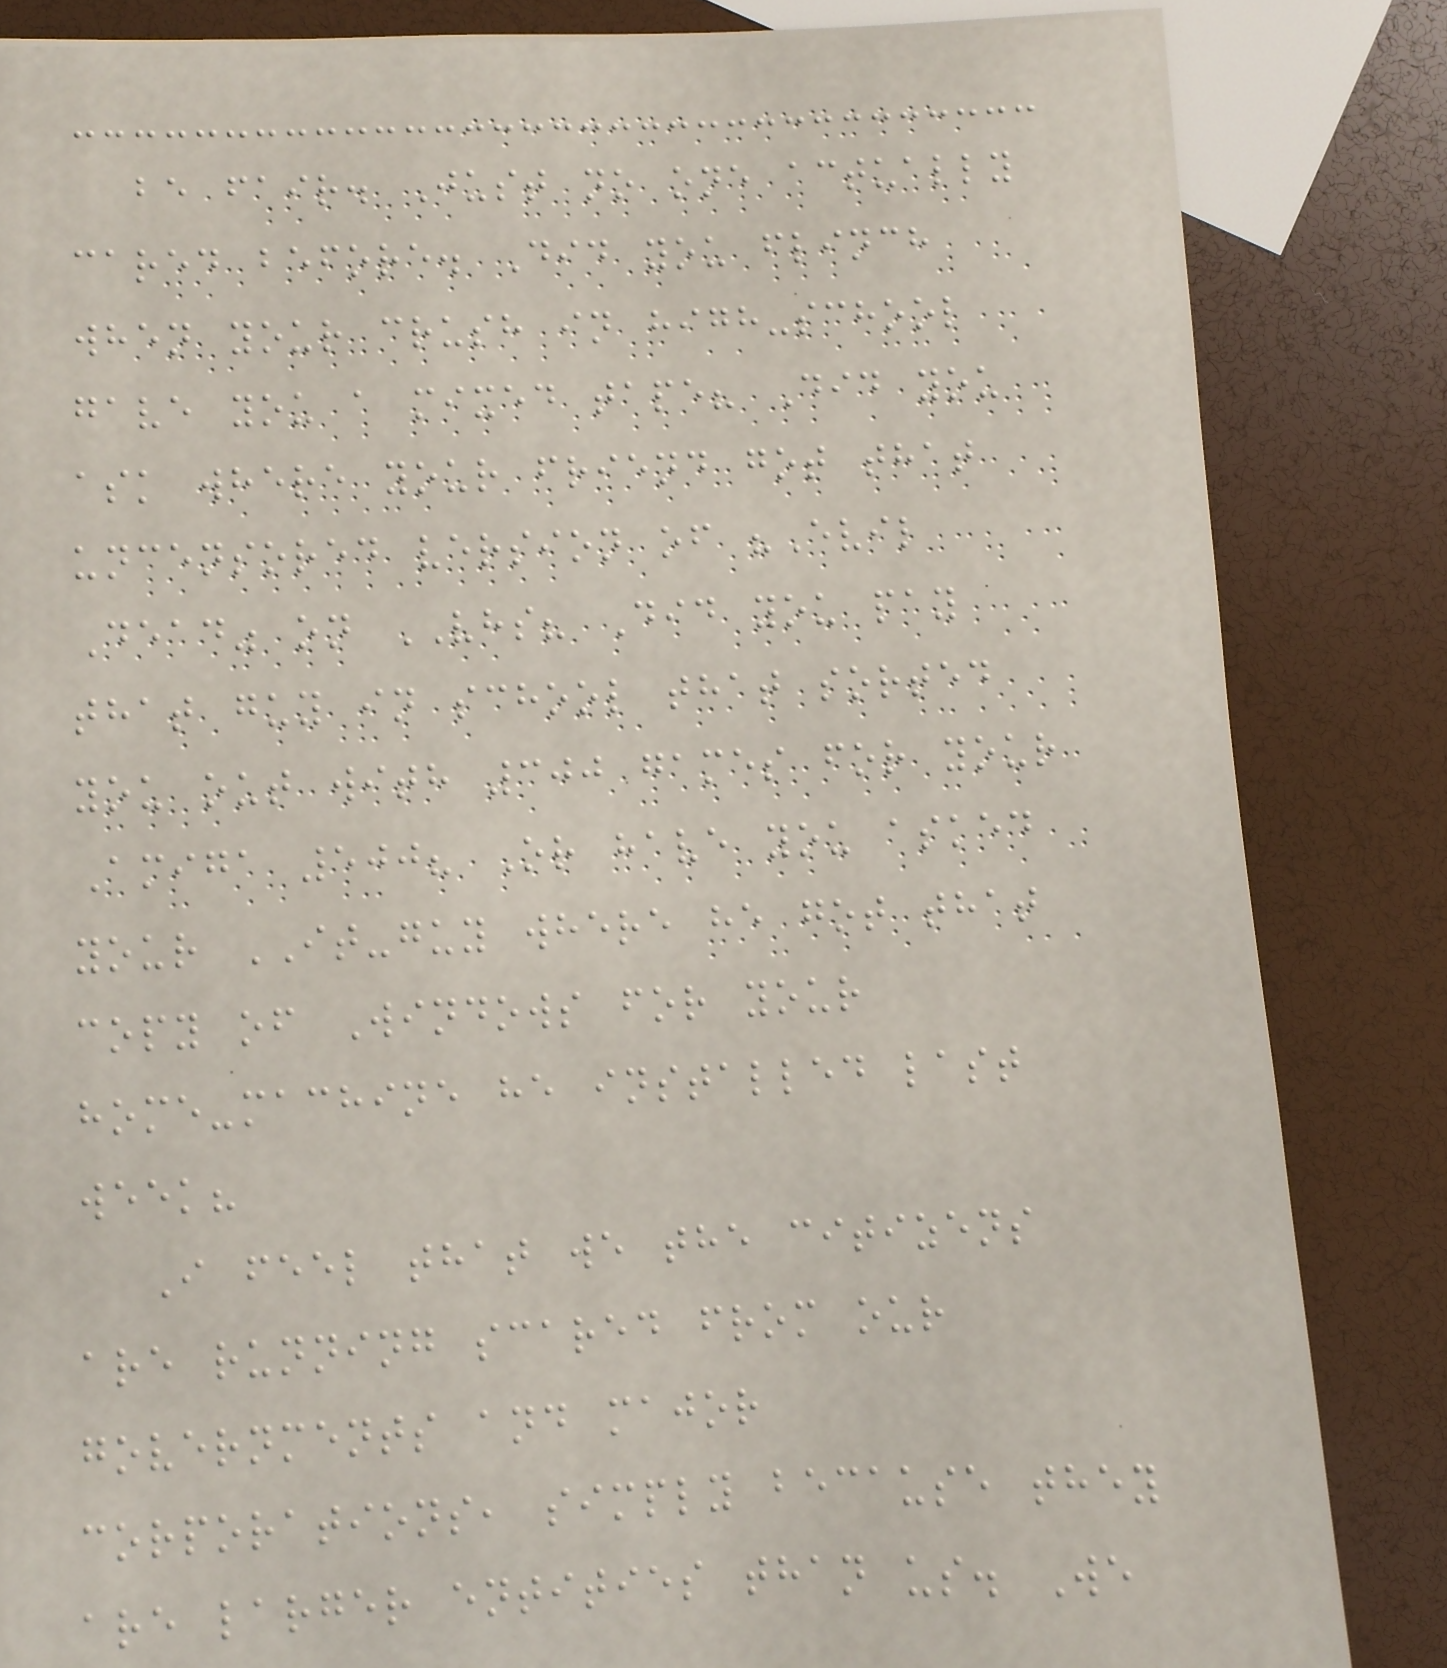be fair. Just no one actually
cared before. Did you flinch
when your crush in high-school
gave you a mixed tape? Did you
ask where your friend got that
uncensored version of "Evil
Dead" on VHS? Did you pay
that guy in school that sorted
you out with 300 games for your
Amiga 500? Or have you asked
your IT-guy where he got that
copy of Windows for your
home-machine he installed last
week?
I feel that we the citizens
are running scared from our
governments and major
corporations, simply because they
are larger entities than us. We
